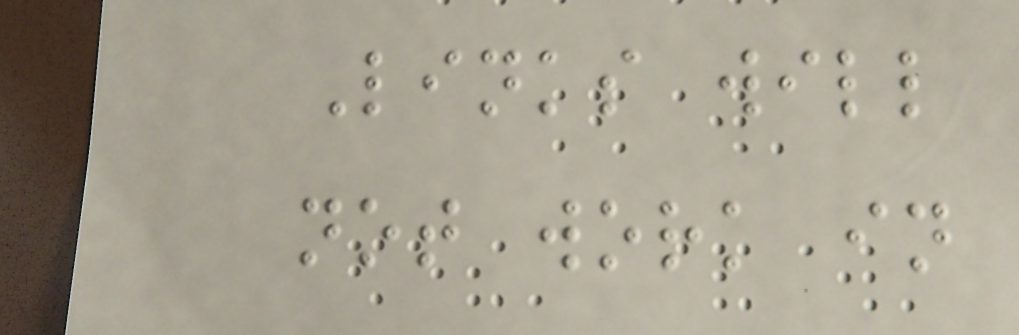Links will
not work in
